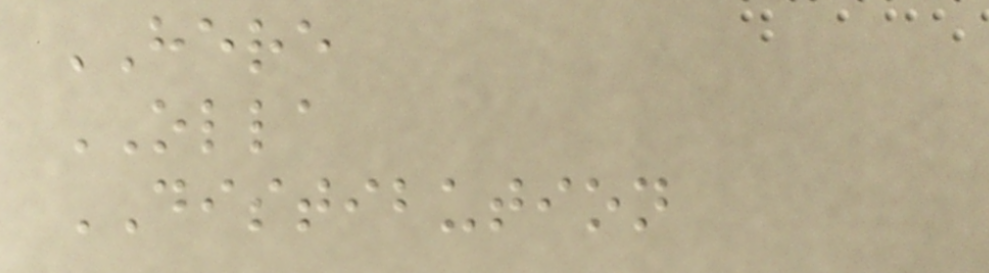HERE
OLLA
DISTIBUTION
